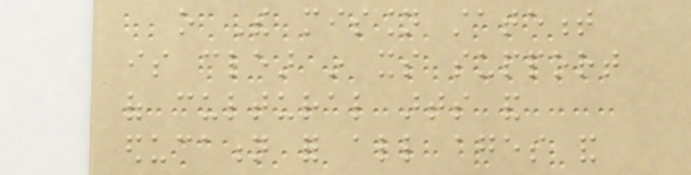o The mission statement
is clear in its support
of cultural arts and
education for all ages and
